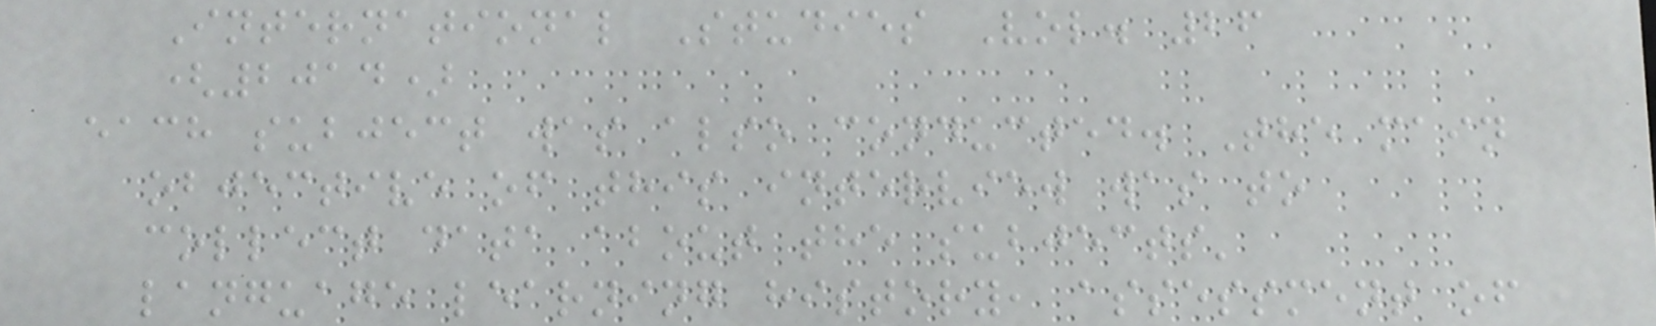International Studies Vol. 26
(2014)
each subject was also conducted. The main
objective of this interview was to
collect data about the subjects'
language learning history, assessment of
